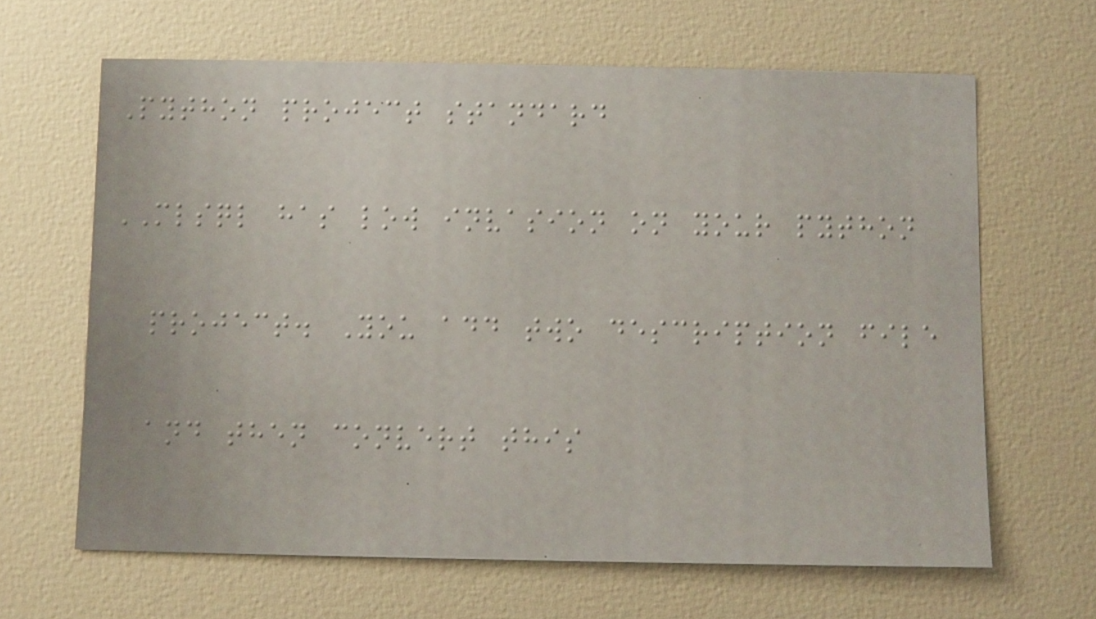Python project standard
MLSQL has low invasion on your python
project. You add two description file
and then convert this
